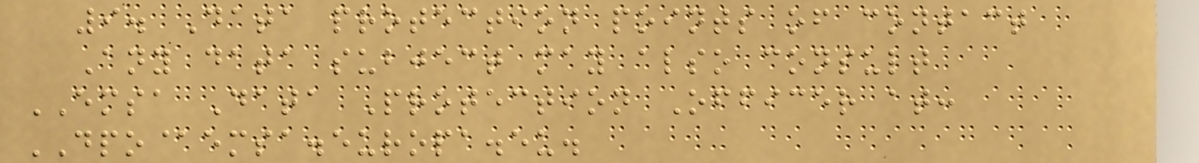9. Data protection points of contact
Any data subject may also consult
EMSA Data Protection Officer at:
DPO@emsa.europa.eu.
